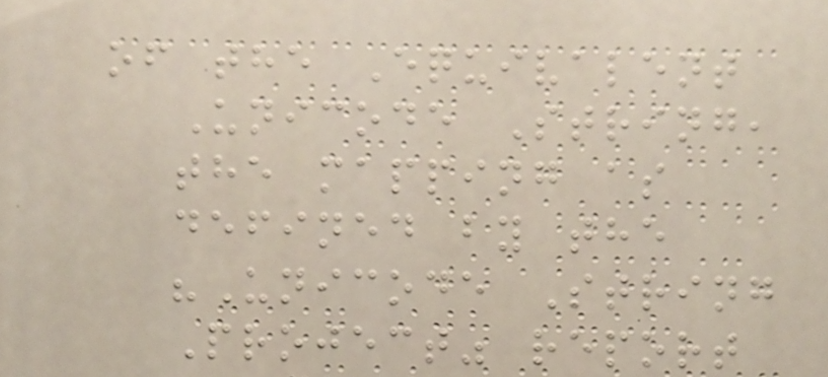of the Equivalent
Unicode String,
the mapping as
defined by the
"Unicode String
Project" report
